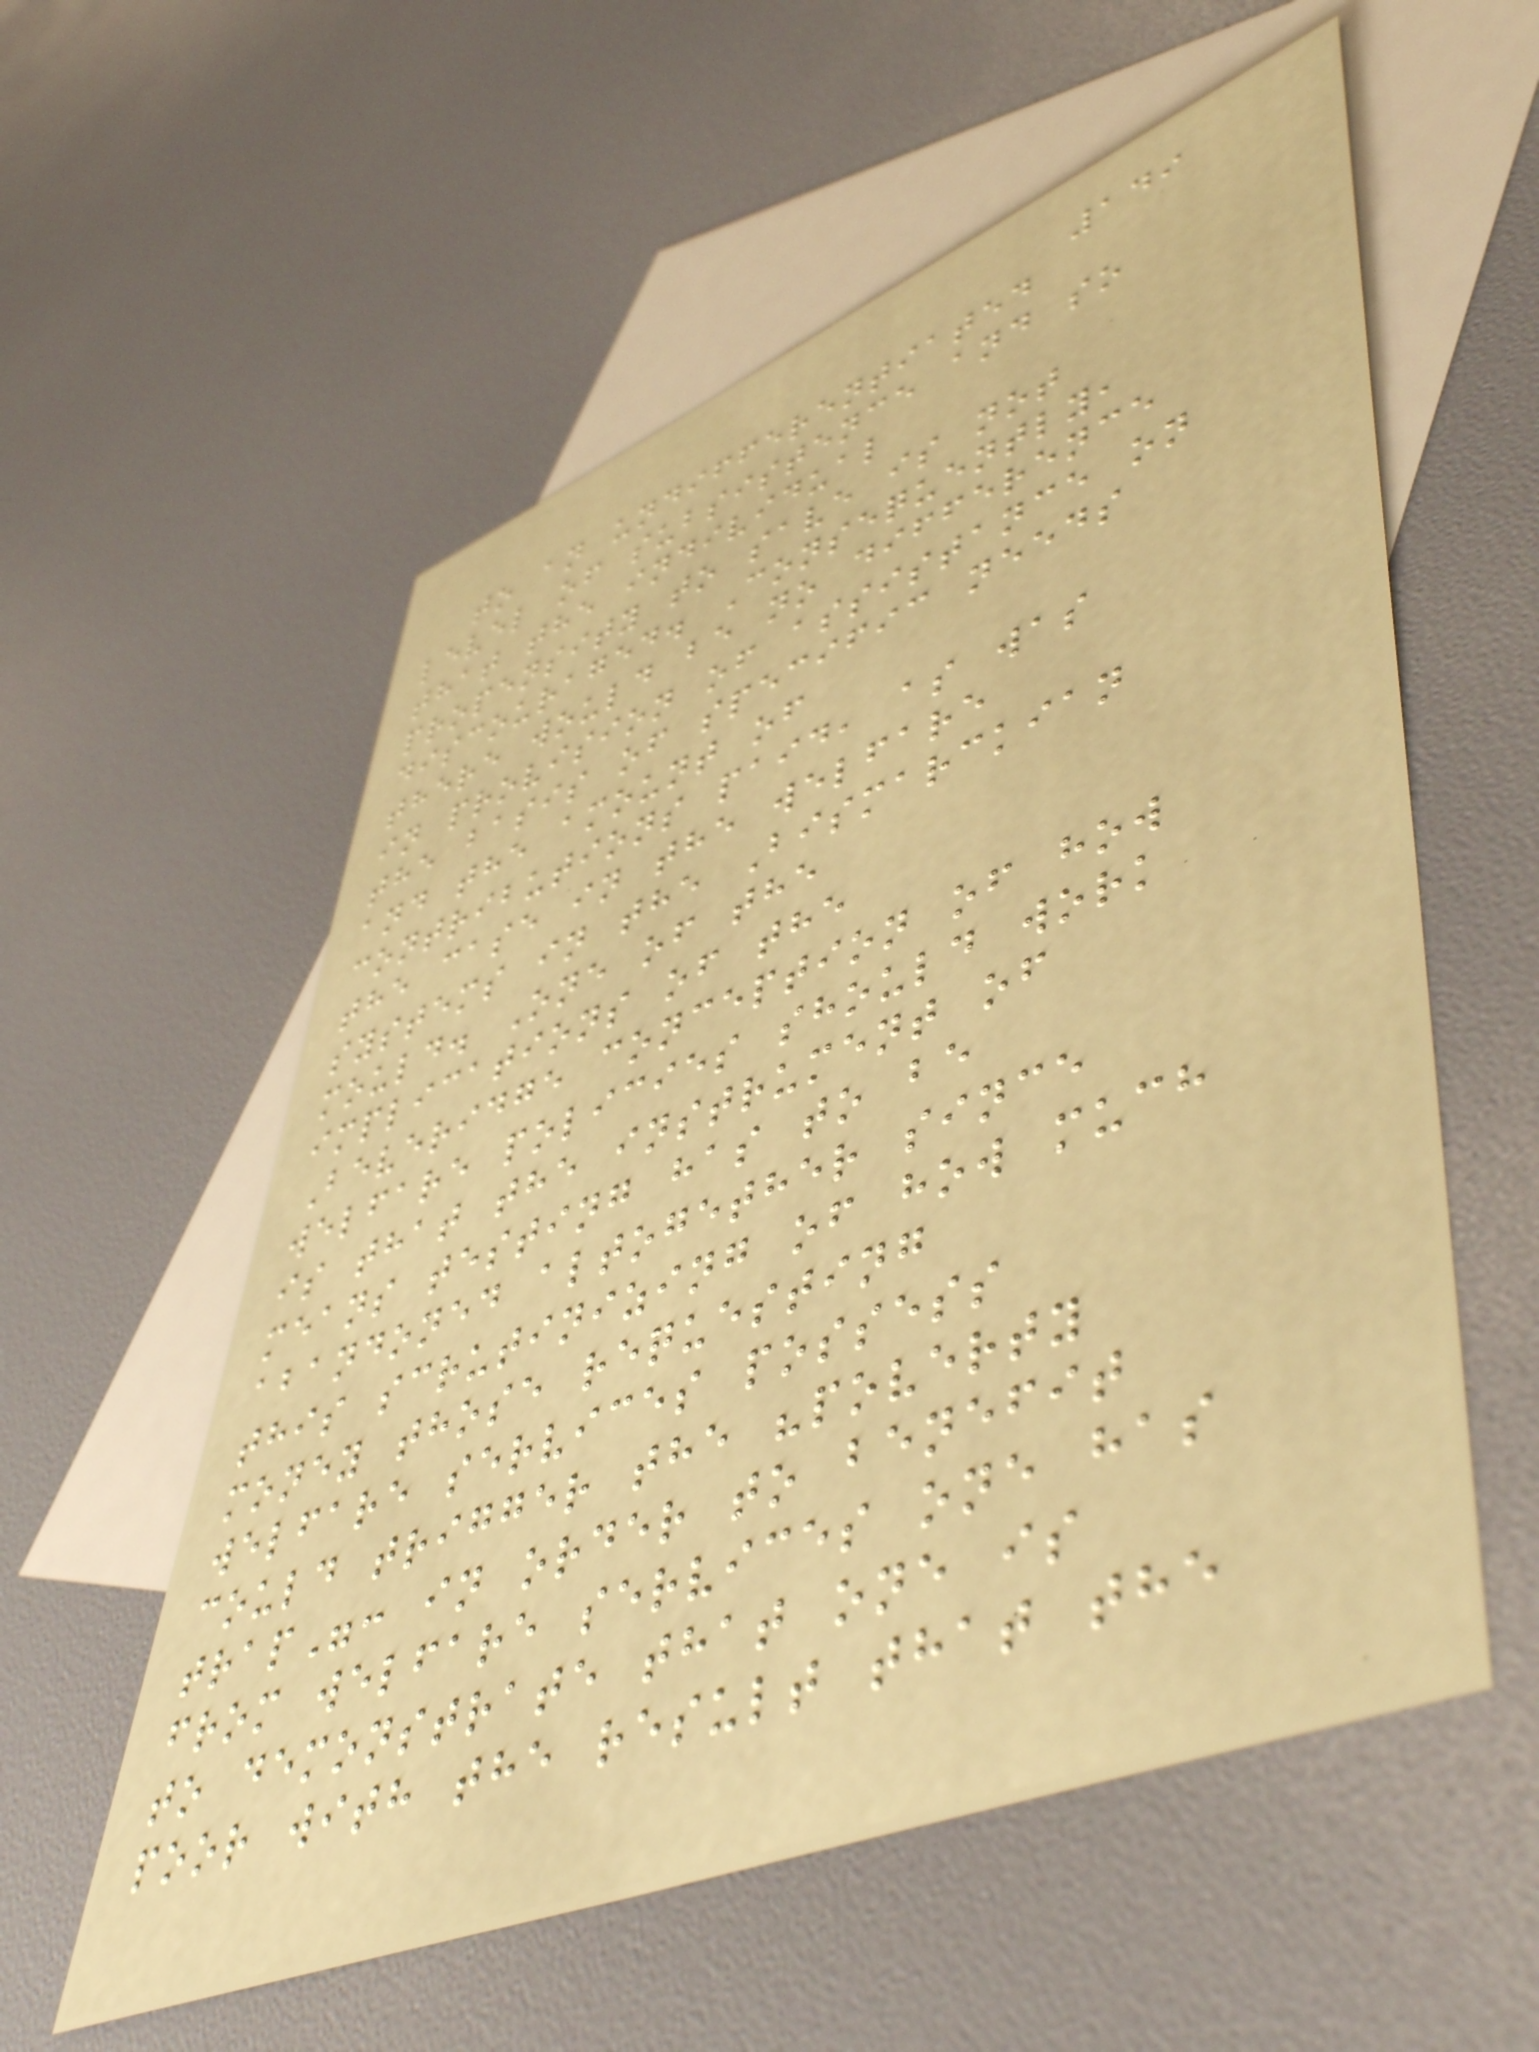149
to an undifferentiated
level of subsistence and so
that the individual
propensity to save is not
discouraged. Consequently,
there would be no difference
in provision of assistance on
the basis of specific needs
and the amount of
contributions paid, as was
the case in the welfare
systems in the Bismarckian
mould. One of the
implications of the
Beveridge conception of how
welfare policies should work
is that the instrument of
means testing has to be
abandoned altogether since
this scrutinizing of how much
money those requesting
welfare services possess
could trigger the "poverty
trap": in order to benefit
from welfare services one has
to demonstrate that one is
poor with the result that the
